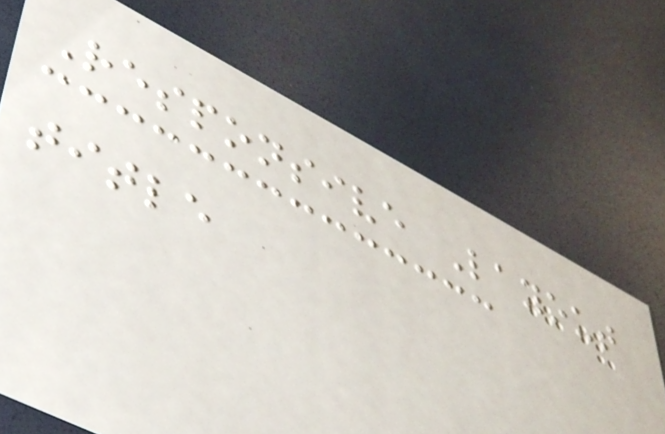Responsive Layout
title
